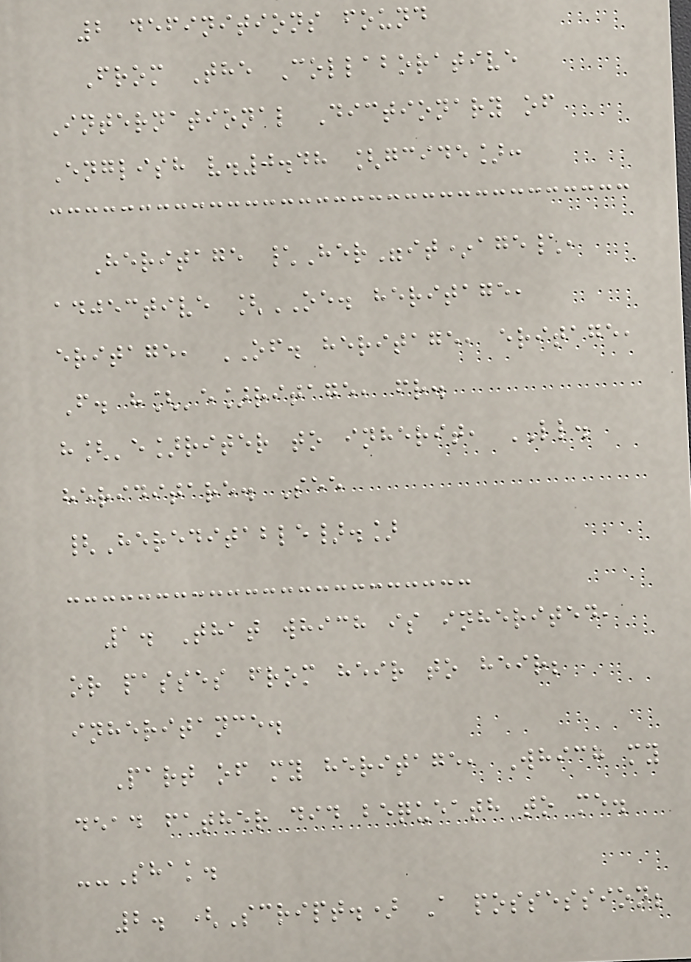2 definitions found
From The Collaborative
International Dictionary of
English v.0.48 [gcide]:
Heritage \Her"it*age\,
adjective [OE. heritage,
eritage, OF. heritage, eritage,
F. h['e]ritage, fr.
h['e]riter to inherit, LL.
heriditare. See
{Hereditable}.]
1. That which is inherited,
or passes from heir to heir;
inheritance.
Part of my heritage, Which my
dead father did bequeath to me.
--Shak.
2. (Script.) A possession;
